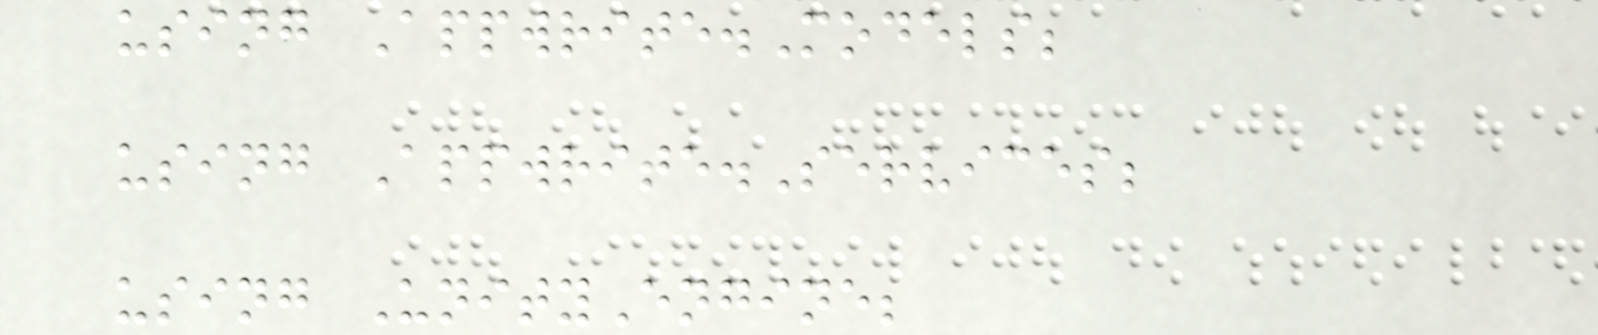using Appwrite.Models;
using Appwrite.Services;
using UnityEngine;
